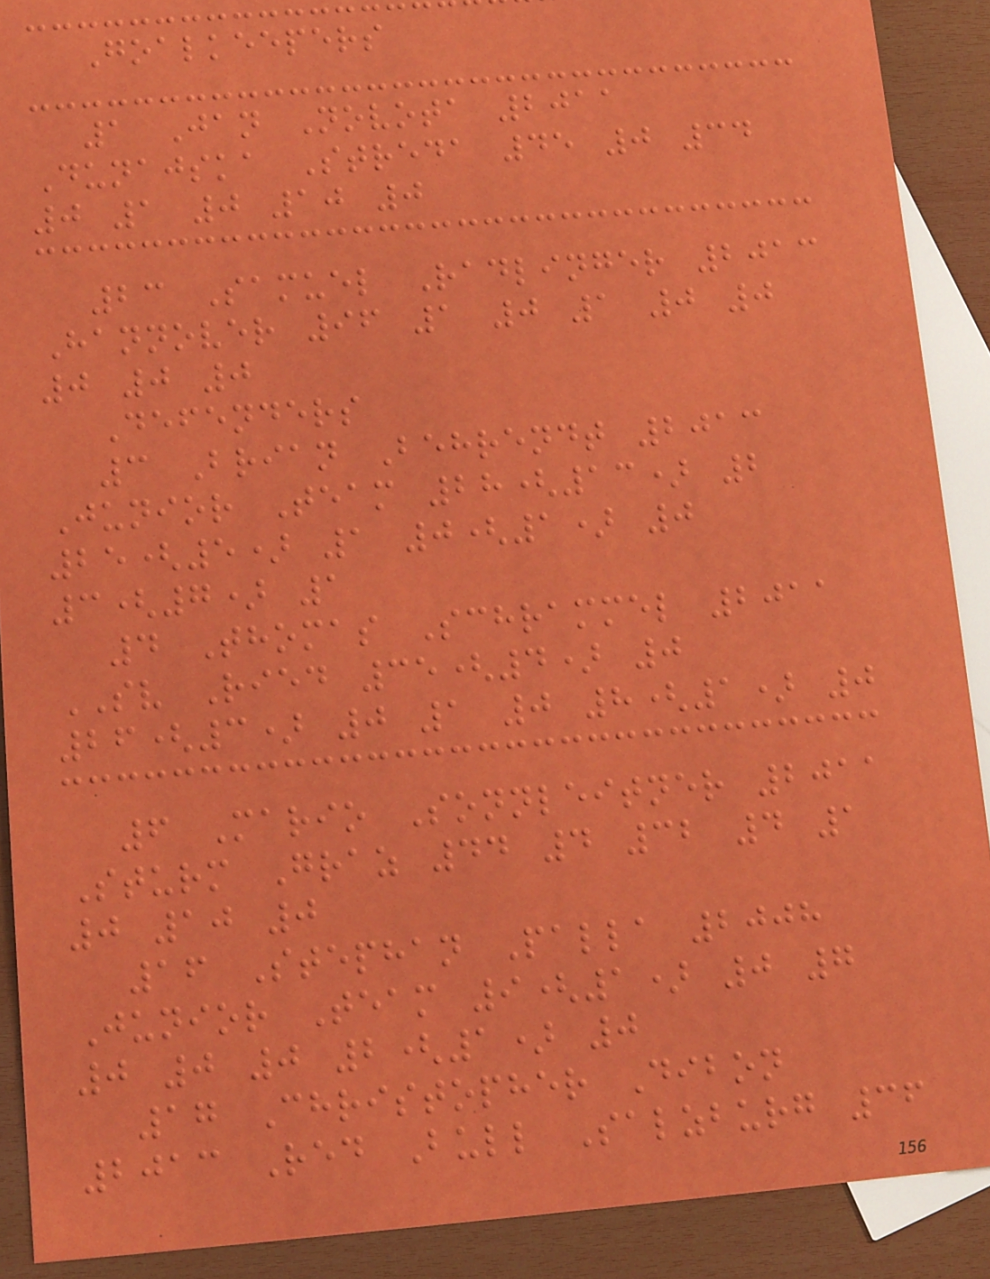Goalkeepers
1 Jan Novota 2011
Dunajska Streda 45 0 34
0 1 0 10 0
23 Samuel Radlinger 2013
Hannover 96 1 0 1 0 0
0 0 0
Defenders
3 Brian Behrendt 2013
Junior Team 28(13) 2
25(5) 1 0(1) 0
3(7) 1
4 Thomas Schrammel 2011
SV Ried 35(4) 0
26(3) 0 1 0 8(1) 0
6 Mario Sonnleitner 2011
Sturm Graz 44 4 32 4 1
0 10 0
16 Stephan Palla 2008
Junior Team 9(1) 0 7
0 0 0 2(1) 0
17 Christopher Dibon
2013 Red Bull Salzburg 36
